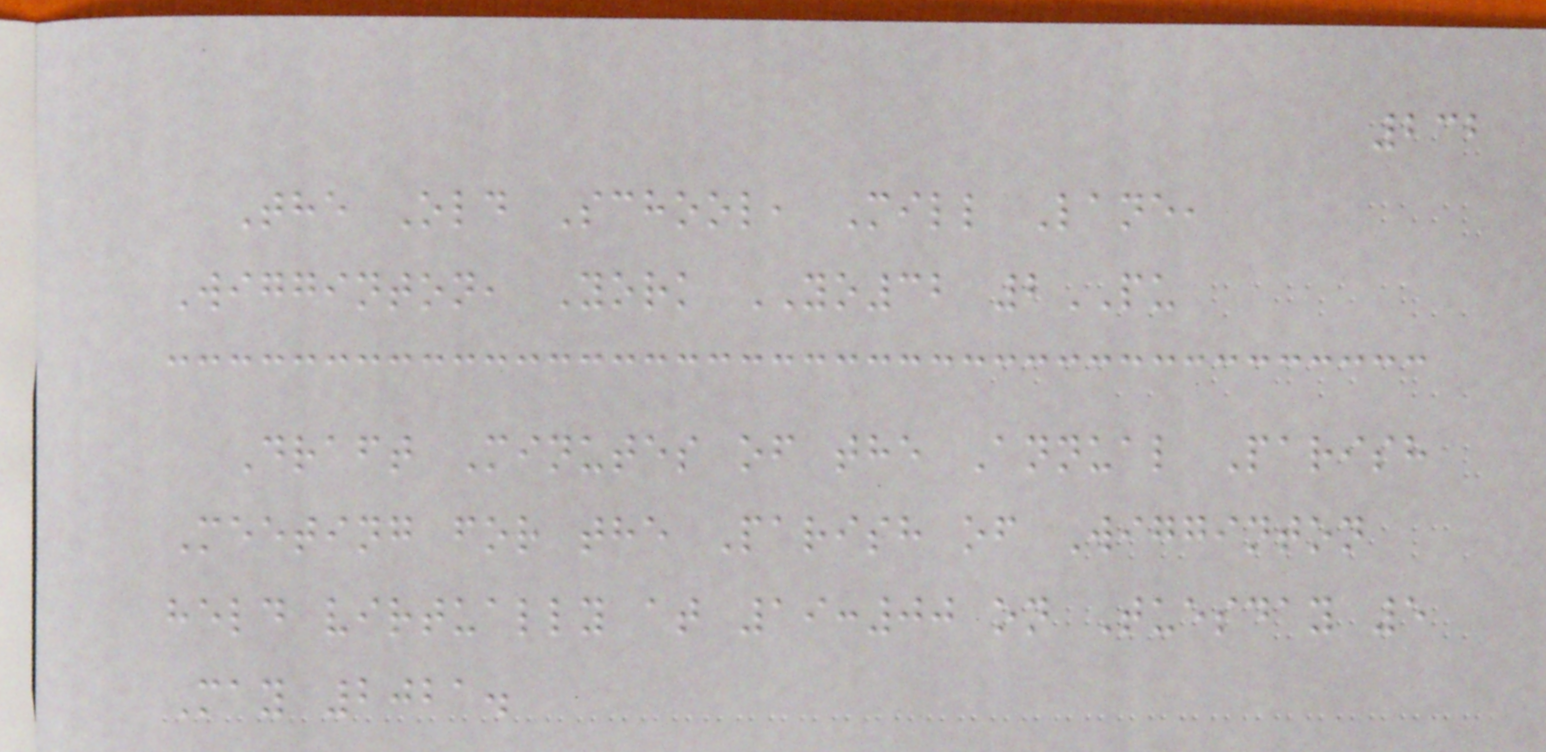232
The Old School, Mill Lane,
Wigginton, York YO32 2PU
Draft Minutes of the Annual Parish
Meeting for the Parish of Wigginton
held virtually at 19:00 on Tuesday 5
May 2021.
